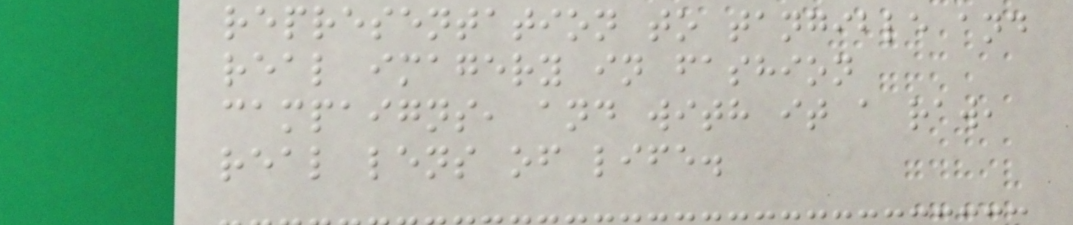representation to tangible and
real imagery in fashion
campaigns, and with it a raw,
real lens of life.
